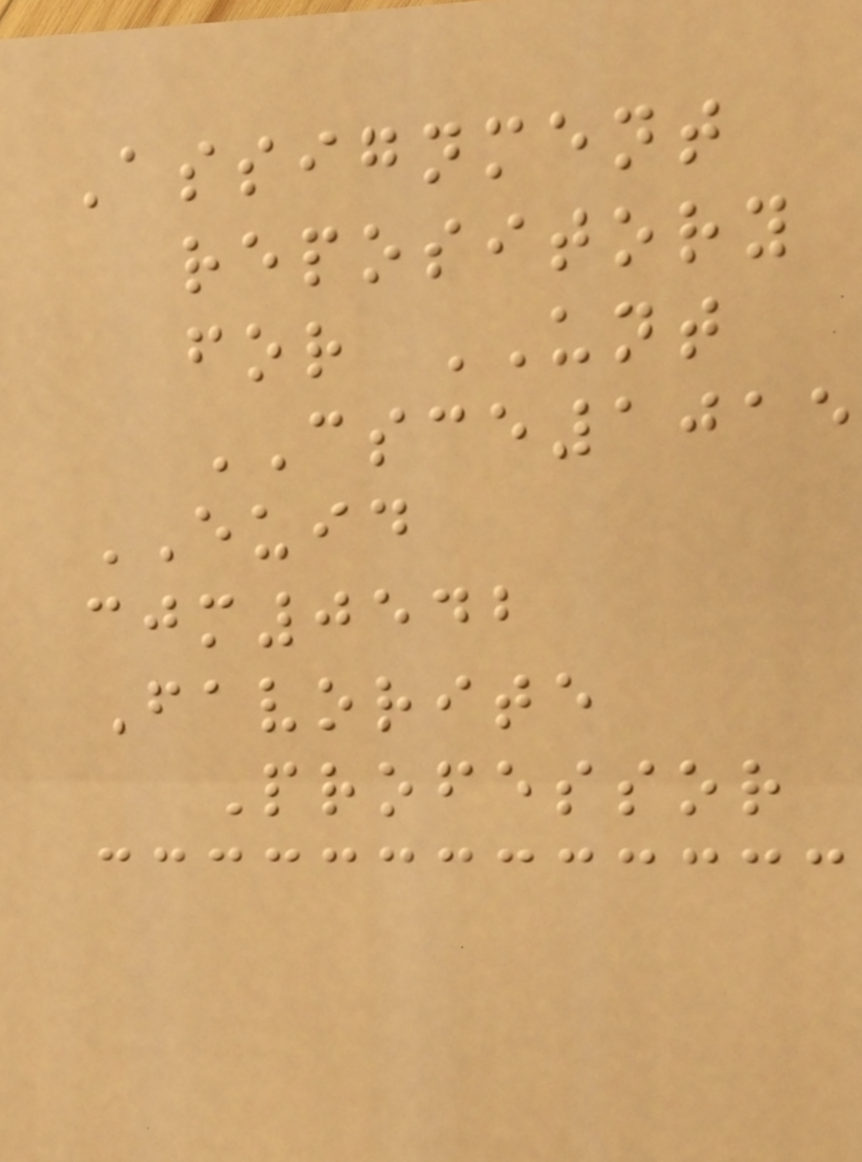Assignment
repository
for UNT
CSCE1015
EUID
cjm0542
Favorite
Professor
